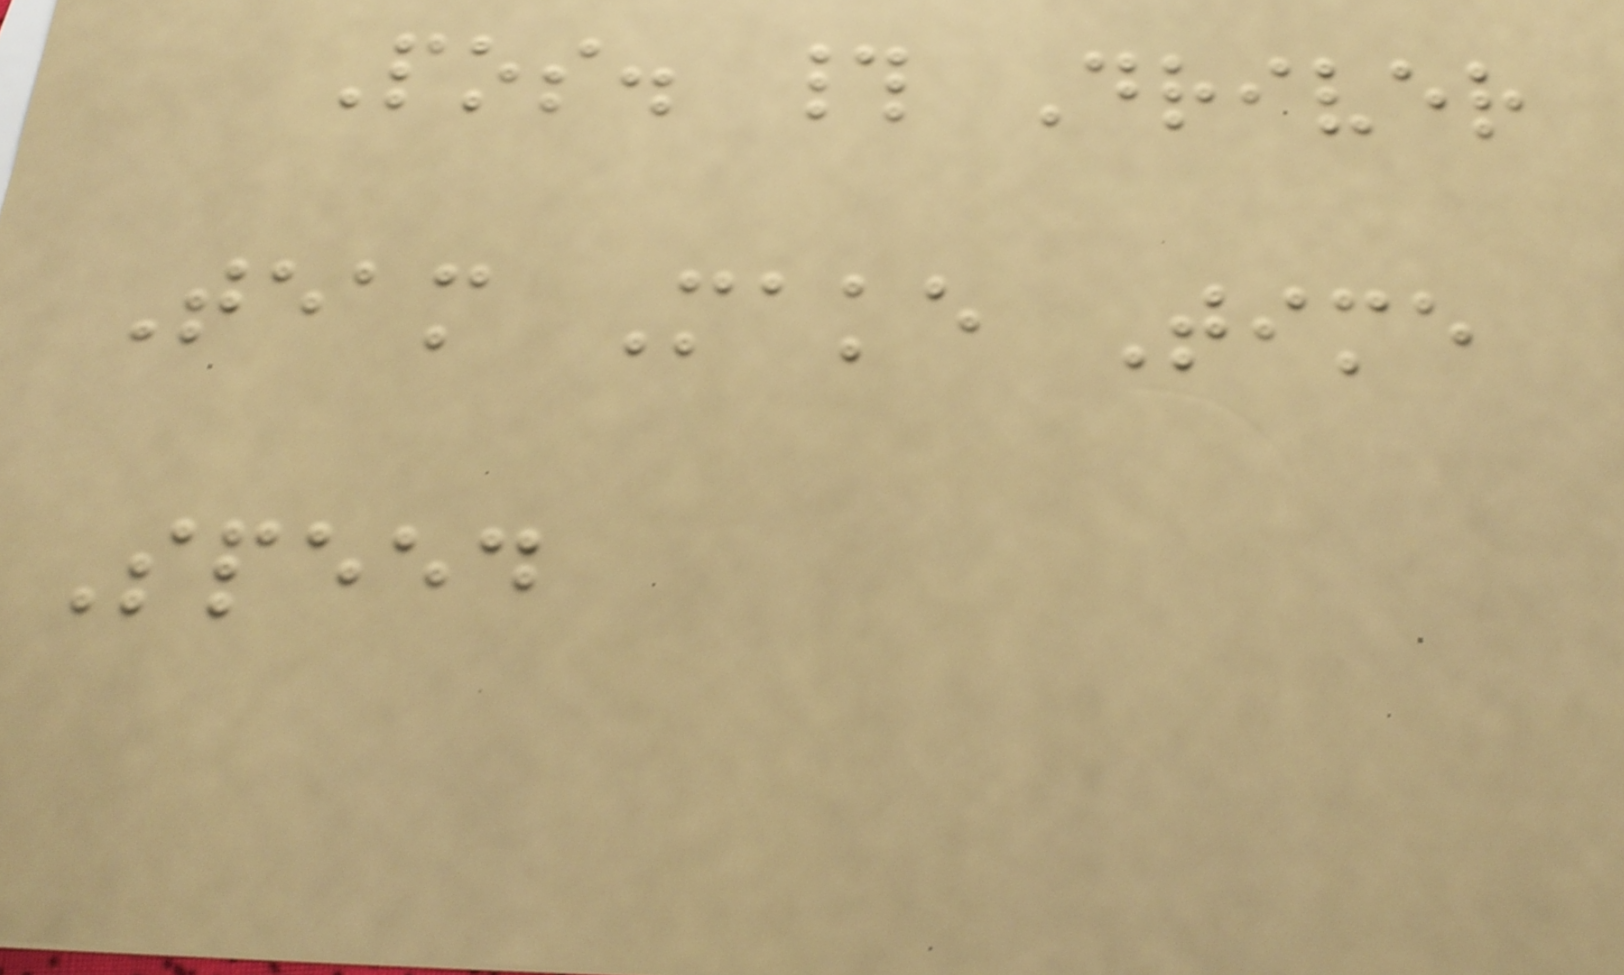Pos. # Driver
Team Make Time
Speed
